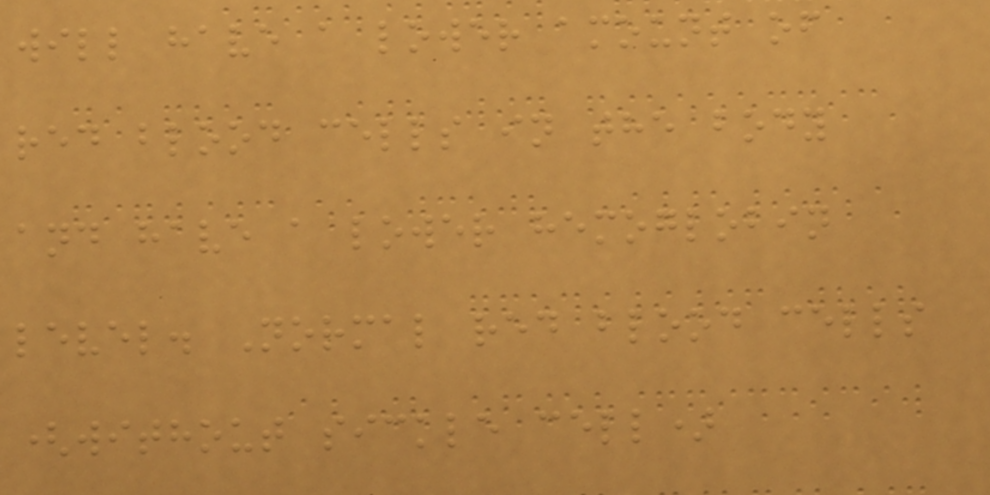will have a lower amount of
red blood cells in the body
and have a lower hemoglobin
level. Normal red blood cells
(without sickle cell)
